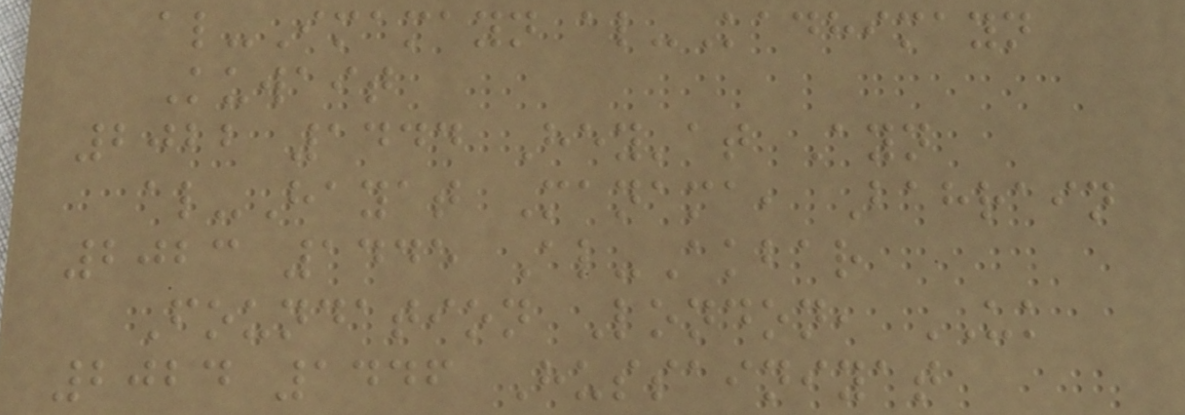al-Imamayn al-Kadhimayn
Kuwait
2022 1444 Hey'at Ayn
al-Hayat Manama, Bahrain
2023 1445 Al-Akbar
Foundation London, UK
2024 1446 Hussainiyat
